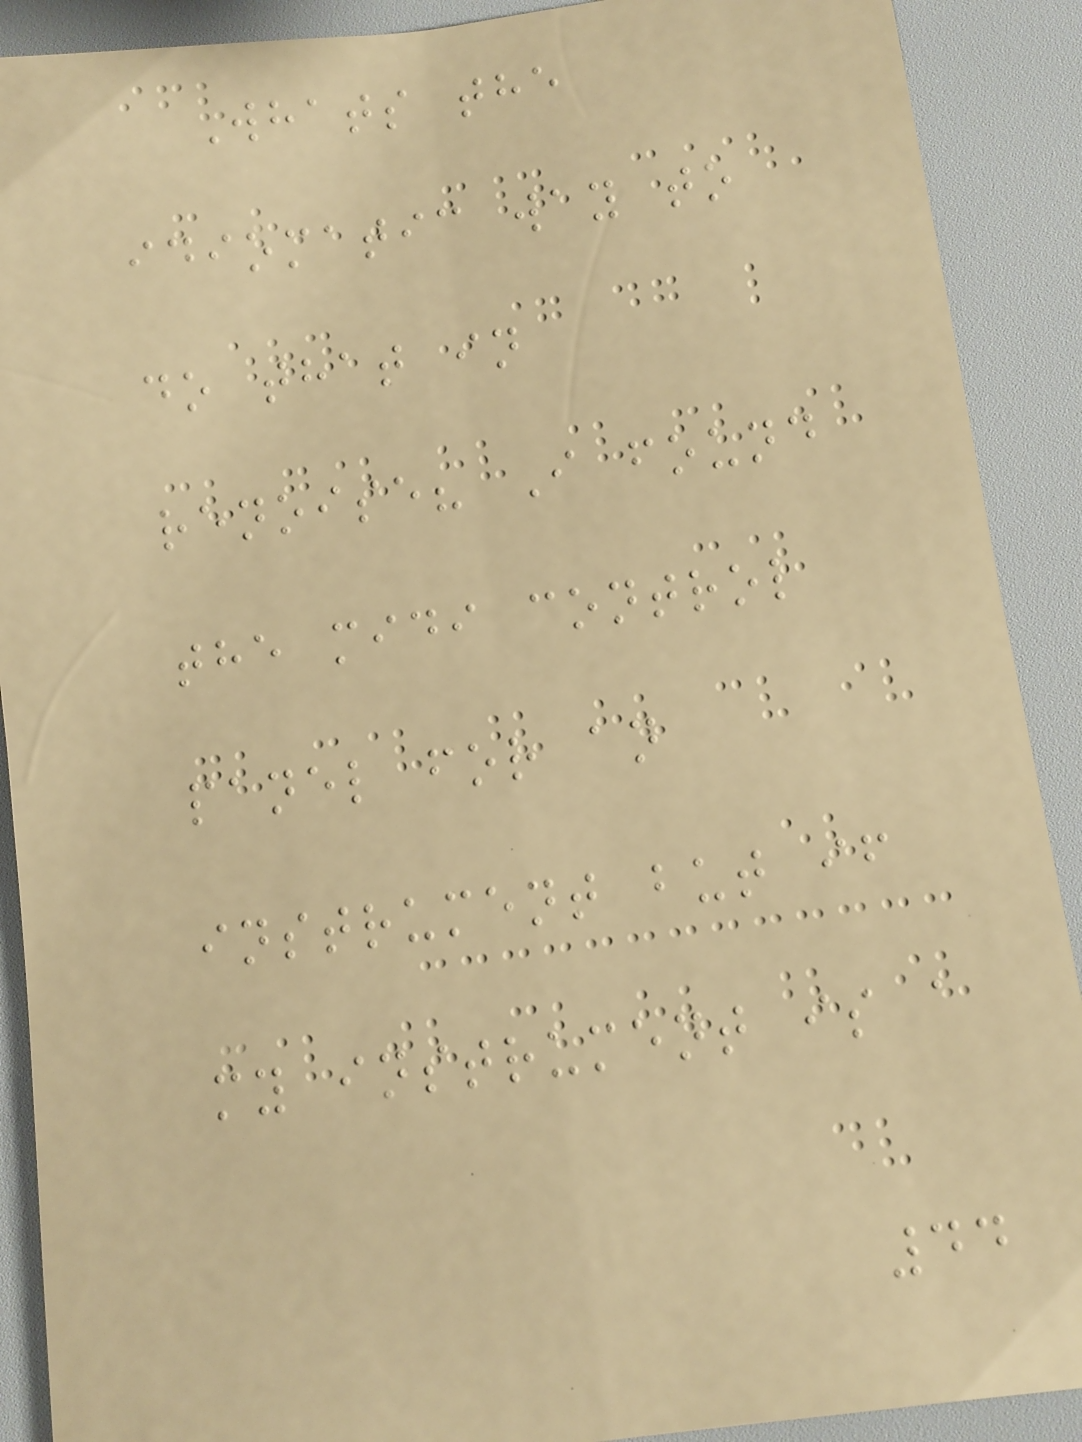Whats the
idiomatic way to
do that in
renoise? I found
the midi control
panel for an
instrument but if
my instrument is a
44
